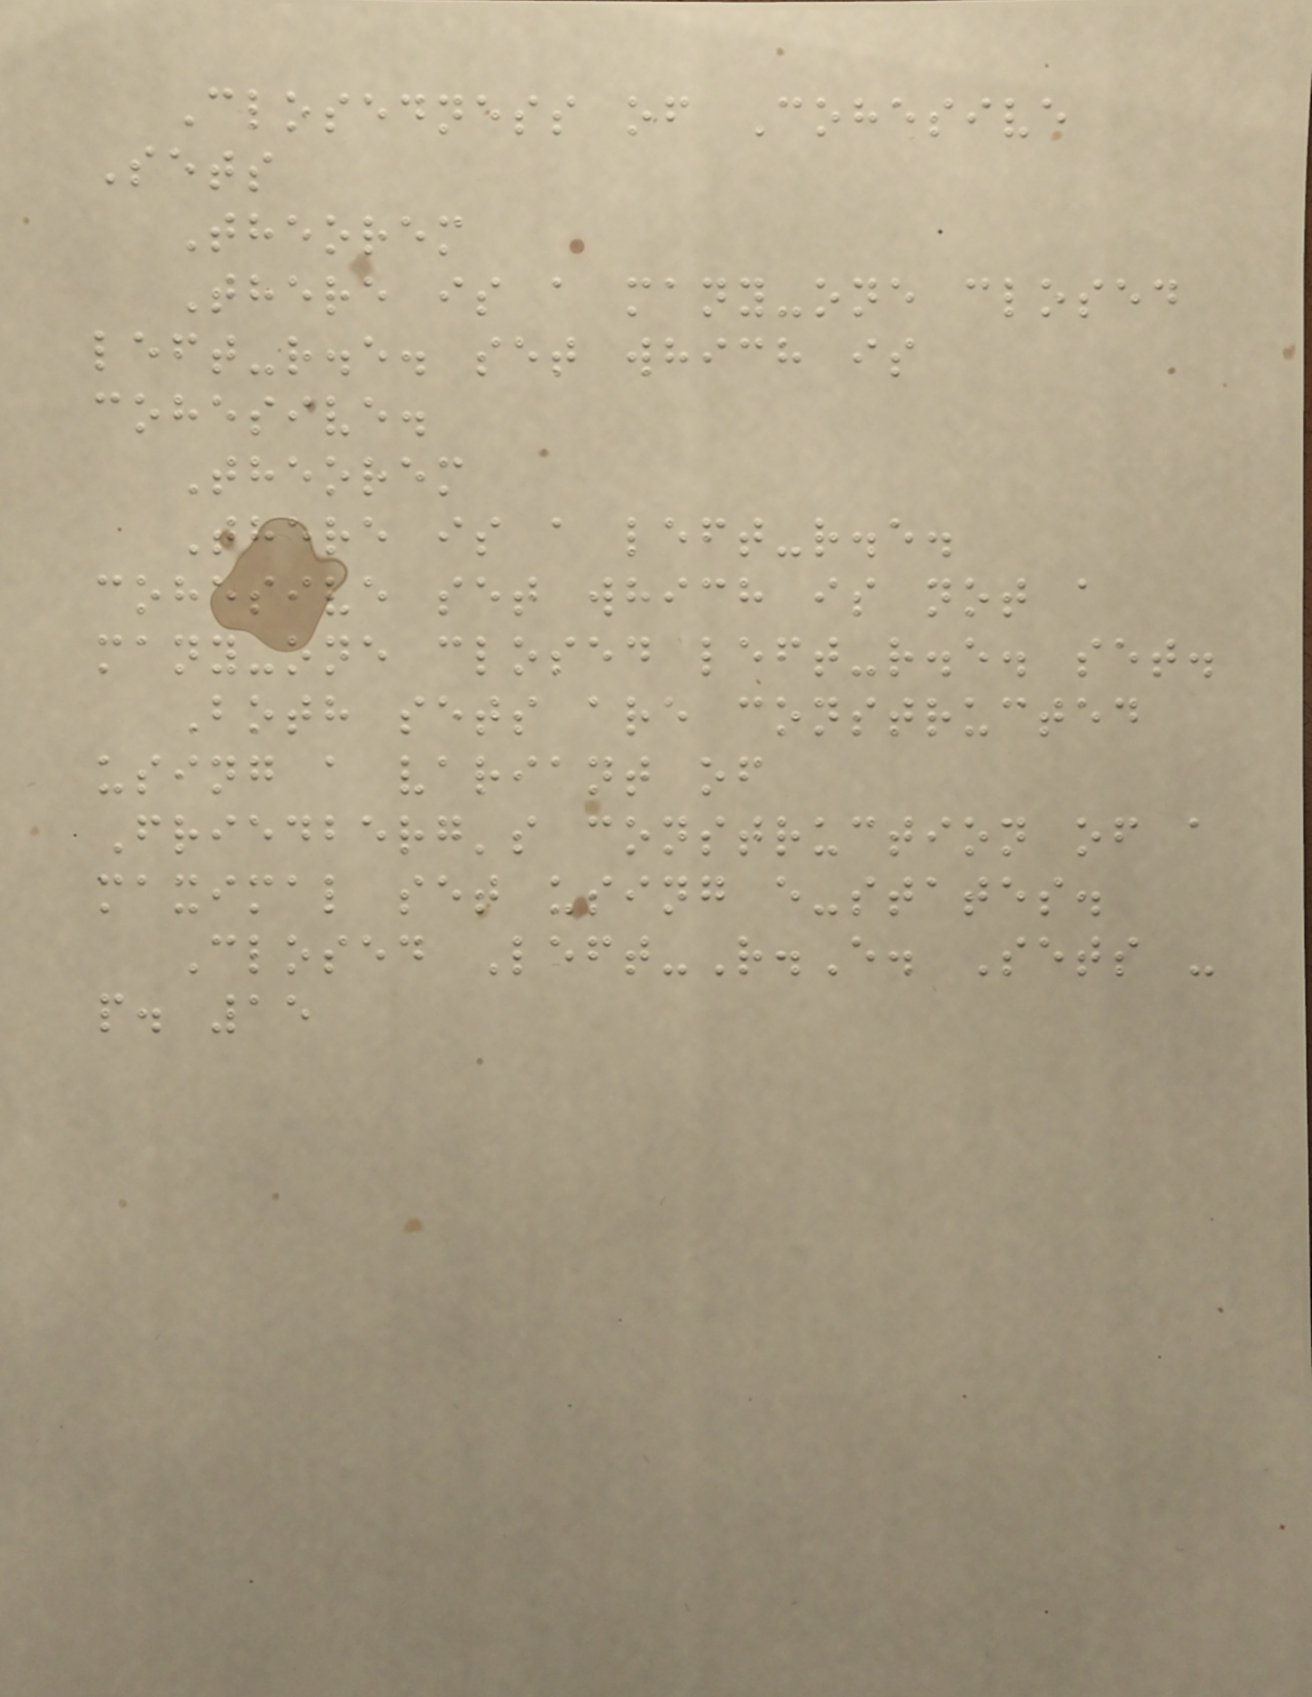Closedness of Cohesive
Sets
Theorem
There is a many-one closed
left-r.e. set which is
cohesive.
Theorem
There is a left-r.e.
cohesive set which is not a
many-one closed left-r.e. set.
Both sets are constructed
using a variant of
Friedberg's construction of a
maximal set using e-states.
Closed Left-R.E. Sets -
p. 15
